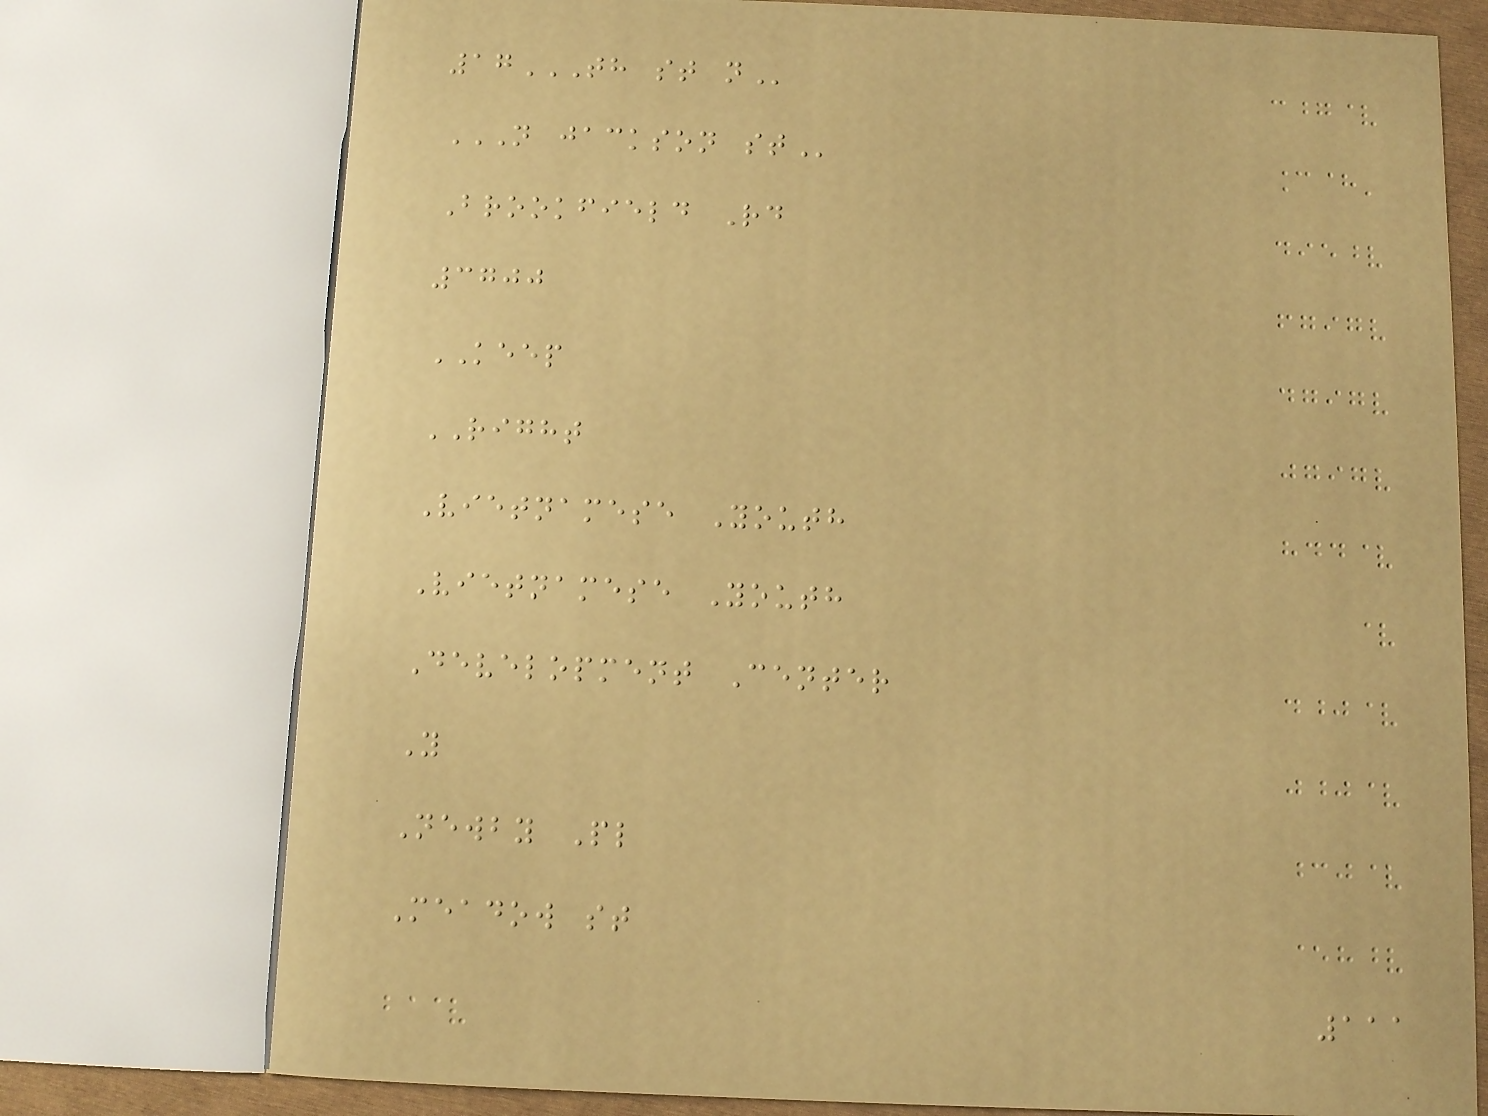17TH ST N
N JACKSON ST
Brookfield Rd
3700
KEEP
RIGHT
Vietnamese Youth
Vietnamese Youth
Development Center
Y
Newby Pl
Meadow st
111
